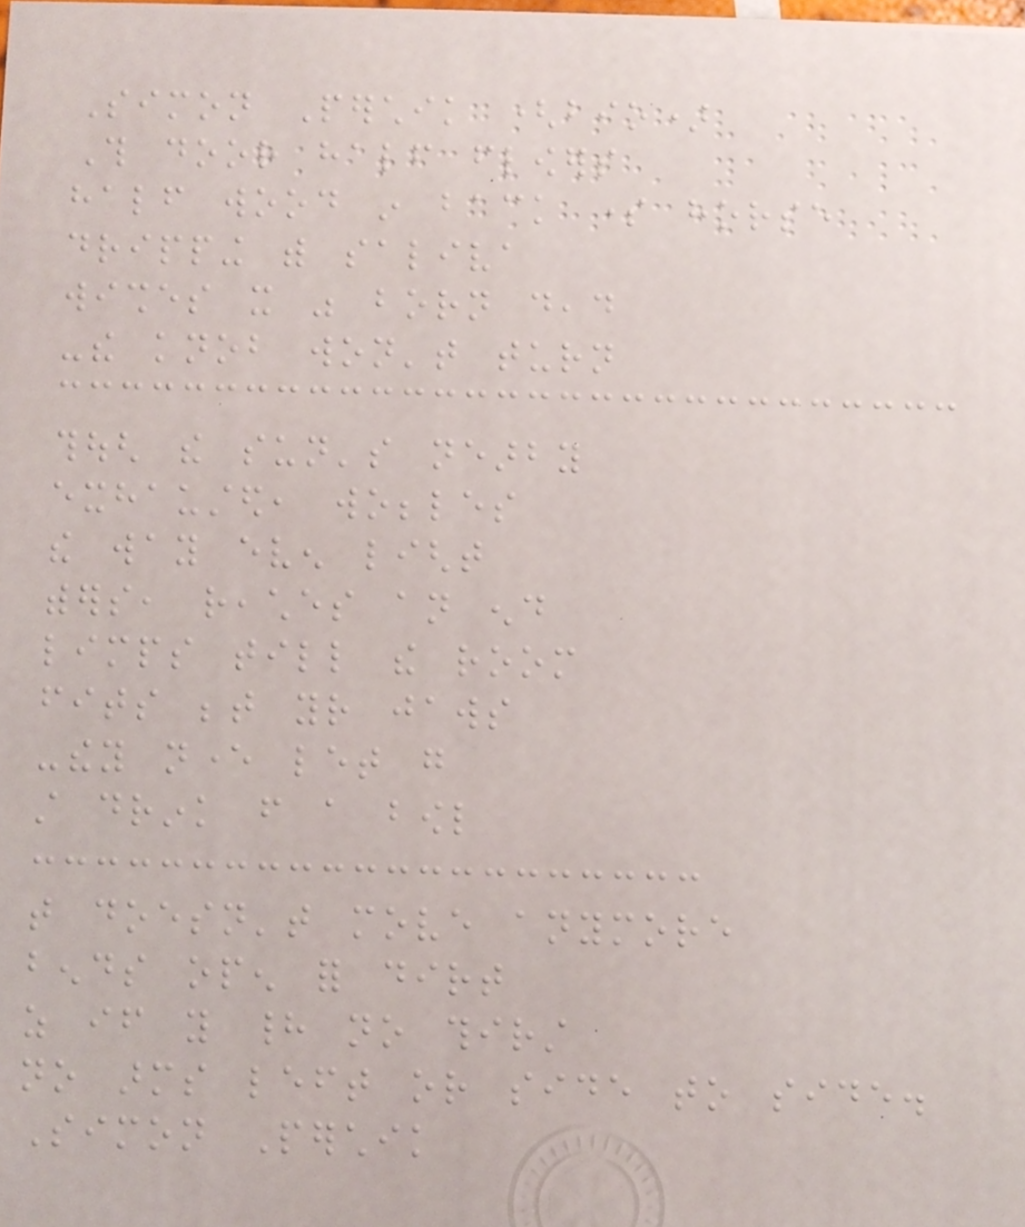Simon Perchik (bio)
This door half flowers
half wood in back some horse
dripping with saliva
wishes it was born dead
-the knob won't turn
though the sun's nearby
exhausted, wobbles
the way even light
withers, reaches an end
limps till the room
fits between your jaws
-they never let go
still drink from a bowl
that doesn't move anymore
bends open for dirt
as if you had no thirst
no arms left or side to side.
Simon Perchik
